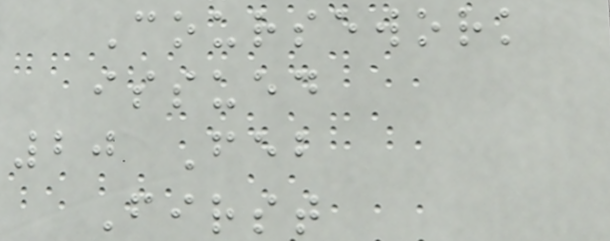Coursework
issued
20 Feb
First
